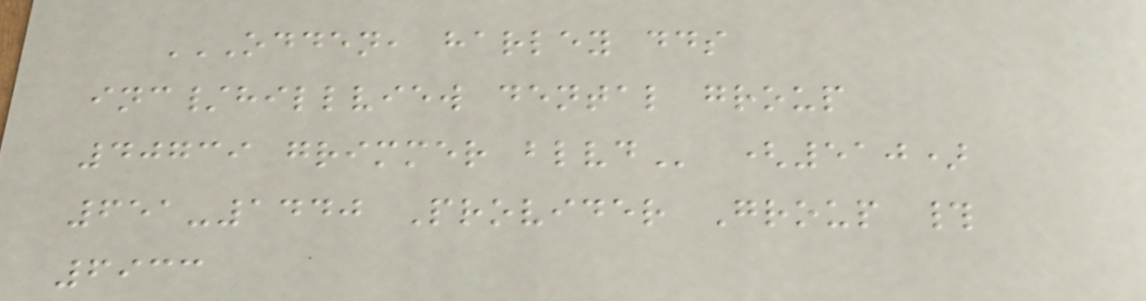ODDEN, HARLEY DDS
INC/HILLVIEW DENTAL GROUP
40739 GRIMMER BLVD (510)
651-1440 Provider Group #
6933
